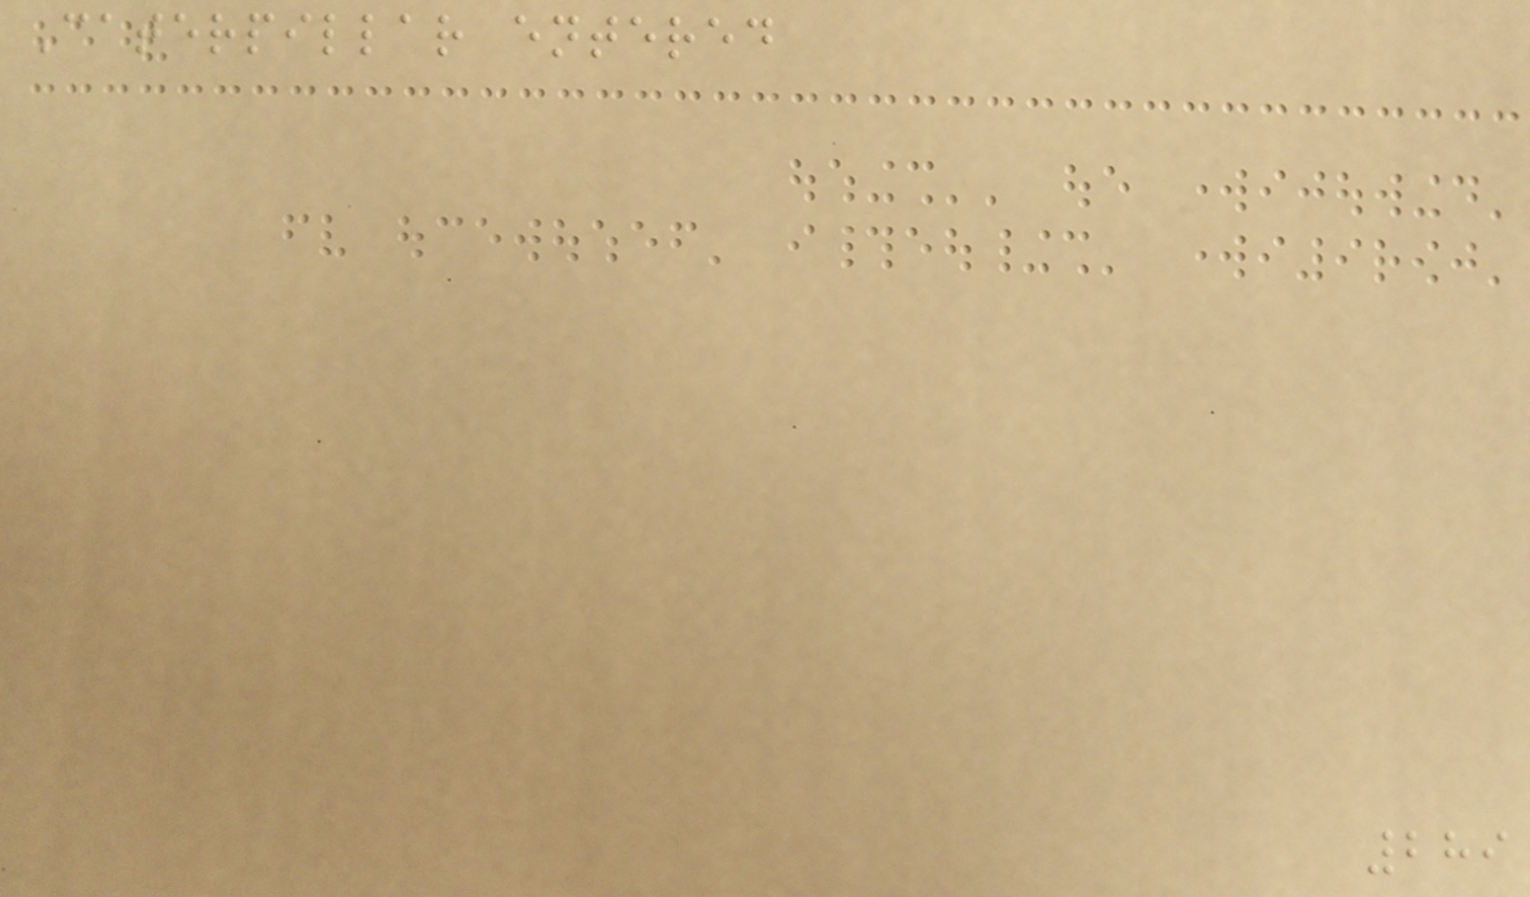Caterpillar entered
289
